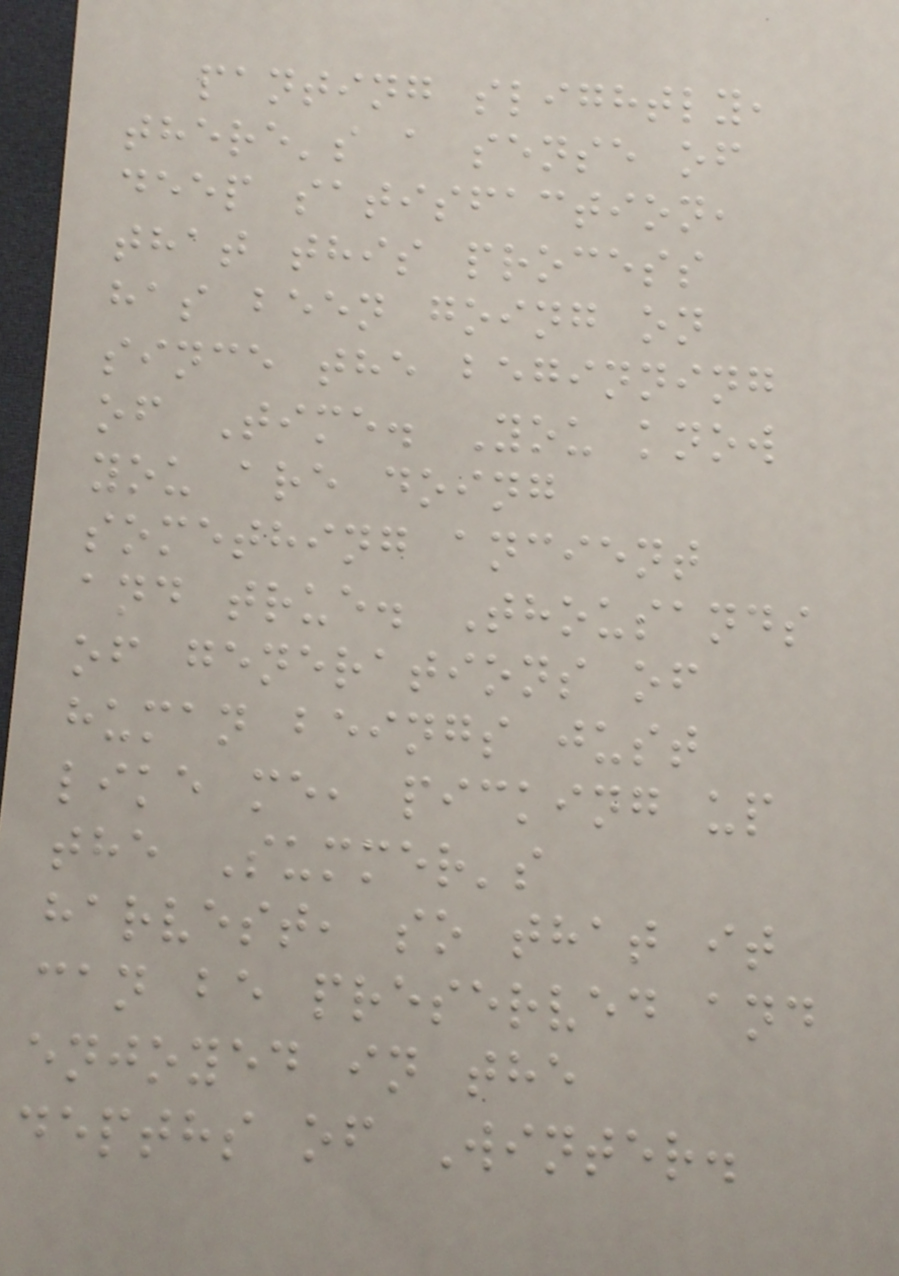panting slightly,
there's a sense of
deep satisfaction,
that this process
has been going on
since the beginning
of Time. You know
you are doing
something ancient
and true. Thousands
of generations of
human beings just
like me, picking up
the Summer's
harvest, so that it
can be preserved and
enjoyed in the
depths of Winter.
